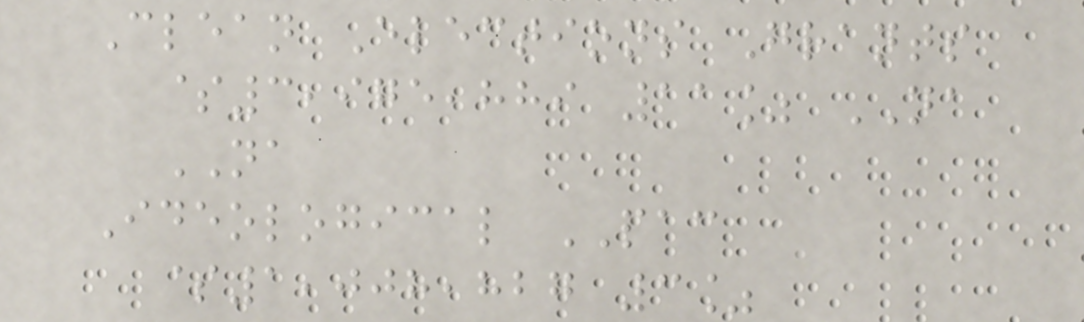Clean Elections Grants
$3,975,889 11% NA
NA
Ideological PAC
$1,008,827 3%
